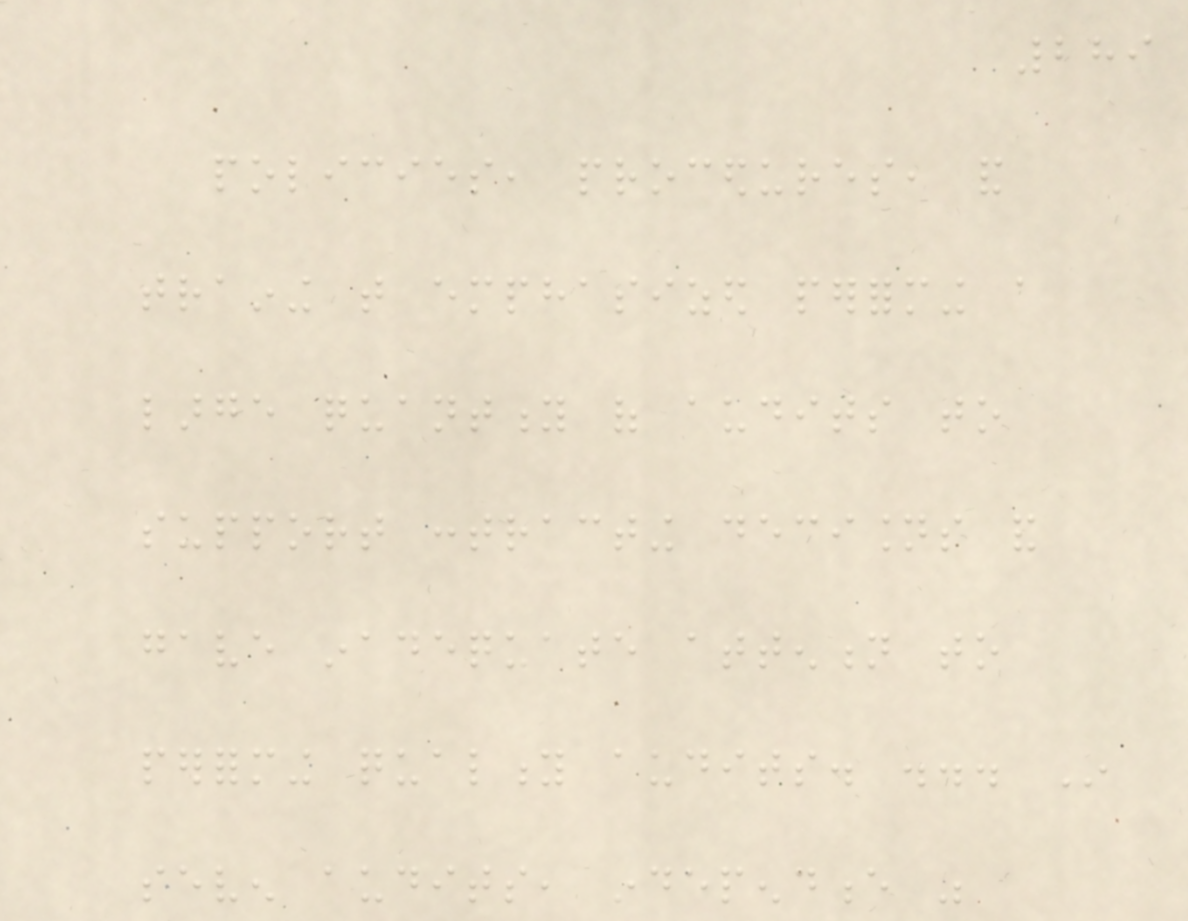289
policies, procedures, and
training that emphasized performing a
large quantity of audits to
support contracting decisions and
gave inadequate attention to
performing quality audits. ... In
seven audits, independence was
